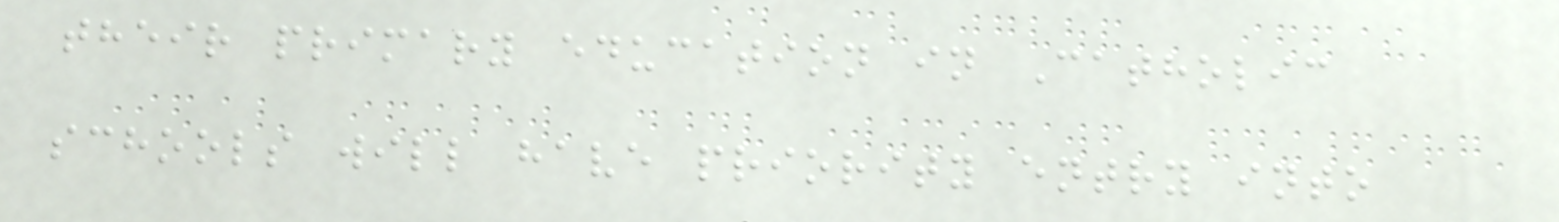their primary education in Catholic
schools will have priority entry into
